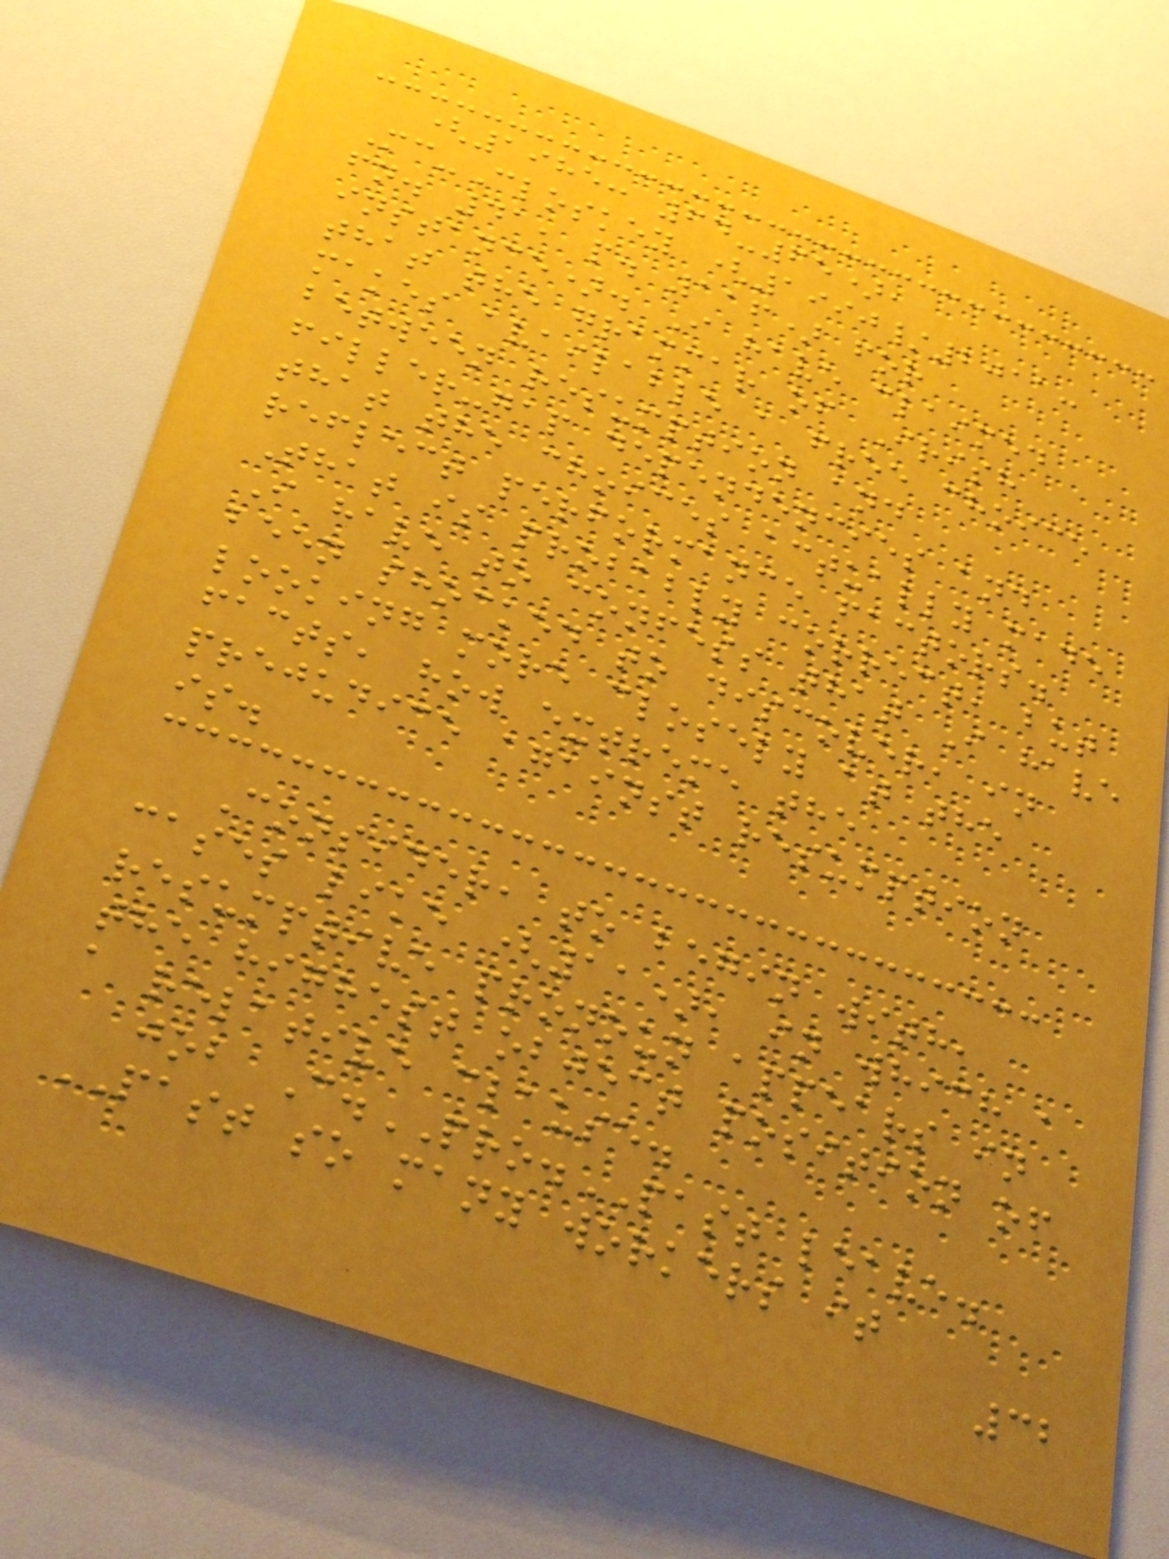(1985: 64-65),
Mc-Closkey (1990/2011:
fn. 41, p. 116) for
instance). I have claimed
that the grammar of Irish
makes available a free choice
between resumption and
filler-gap dependencies and
that the choices actually made
reflect performance factors.
That is probably correct, but
I have to confess that I have
been shocked to discover, in
looking more closely at the
facts, how extreme the
prejudice against resumption
is.
Consider, to begin with,
cases like (11), in which a
resumptive pronoun appears in
the highest object position of
a relative clause.
job C.PRO.PAST leave.
PAST so many workers it
32
